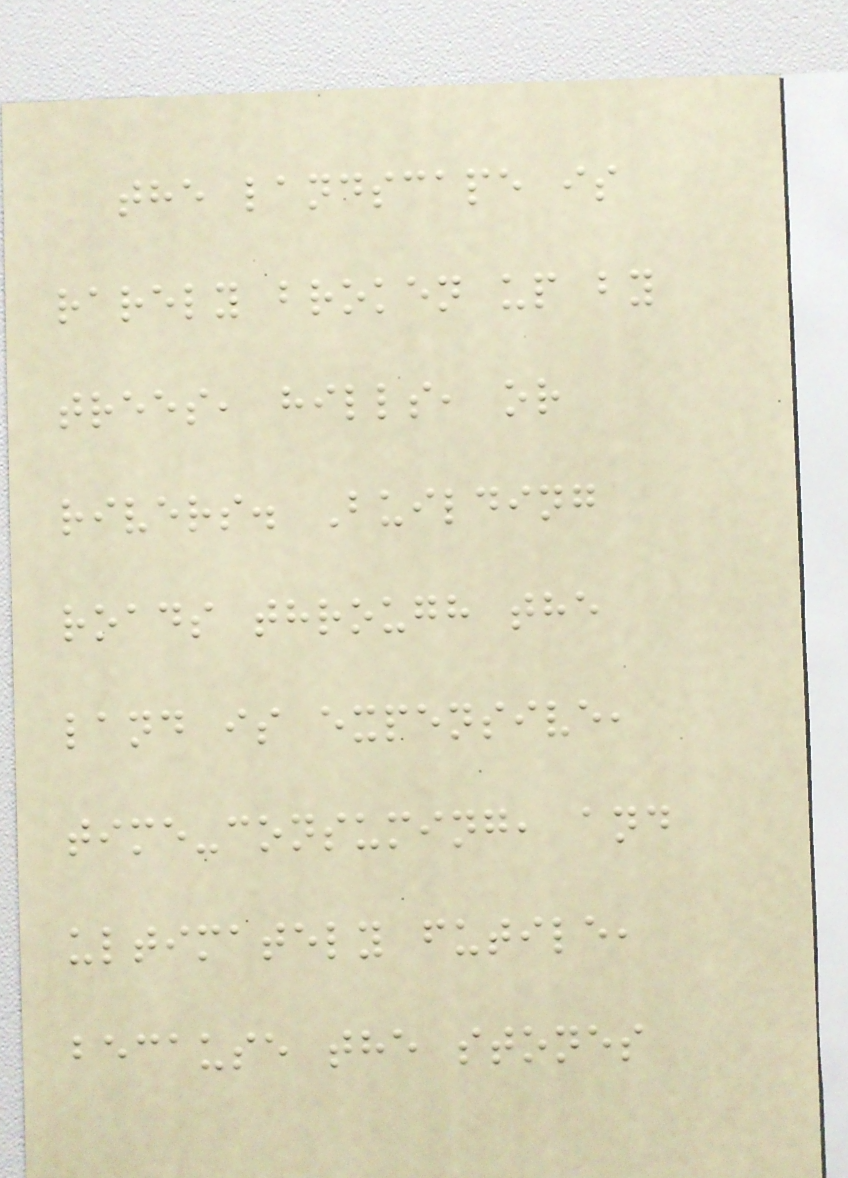the landscape is
rarely broken up by
trees, hills, or
rivers. Building
roads through the
land is expensive,
time-consuming, and
ultimately futile,
because the stones
